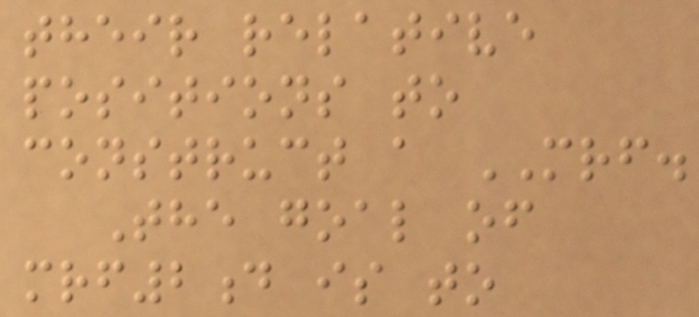their relative
positions to
construct a MRF.
The goal of
mrf2d is to
